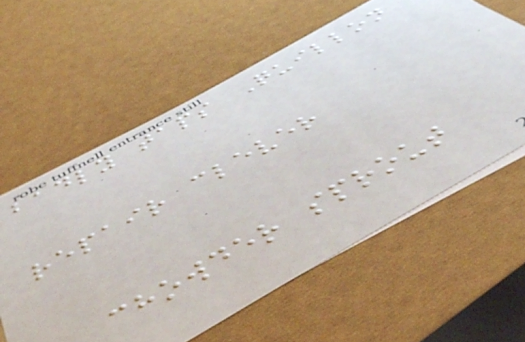badly taps Quillon
repair clever
chowder sprout
